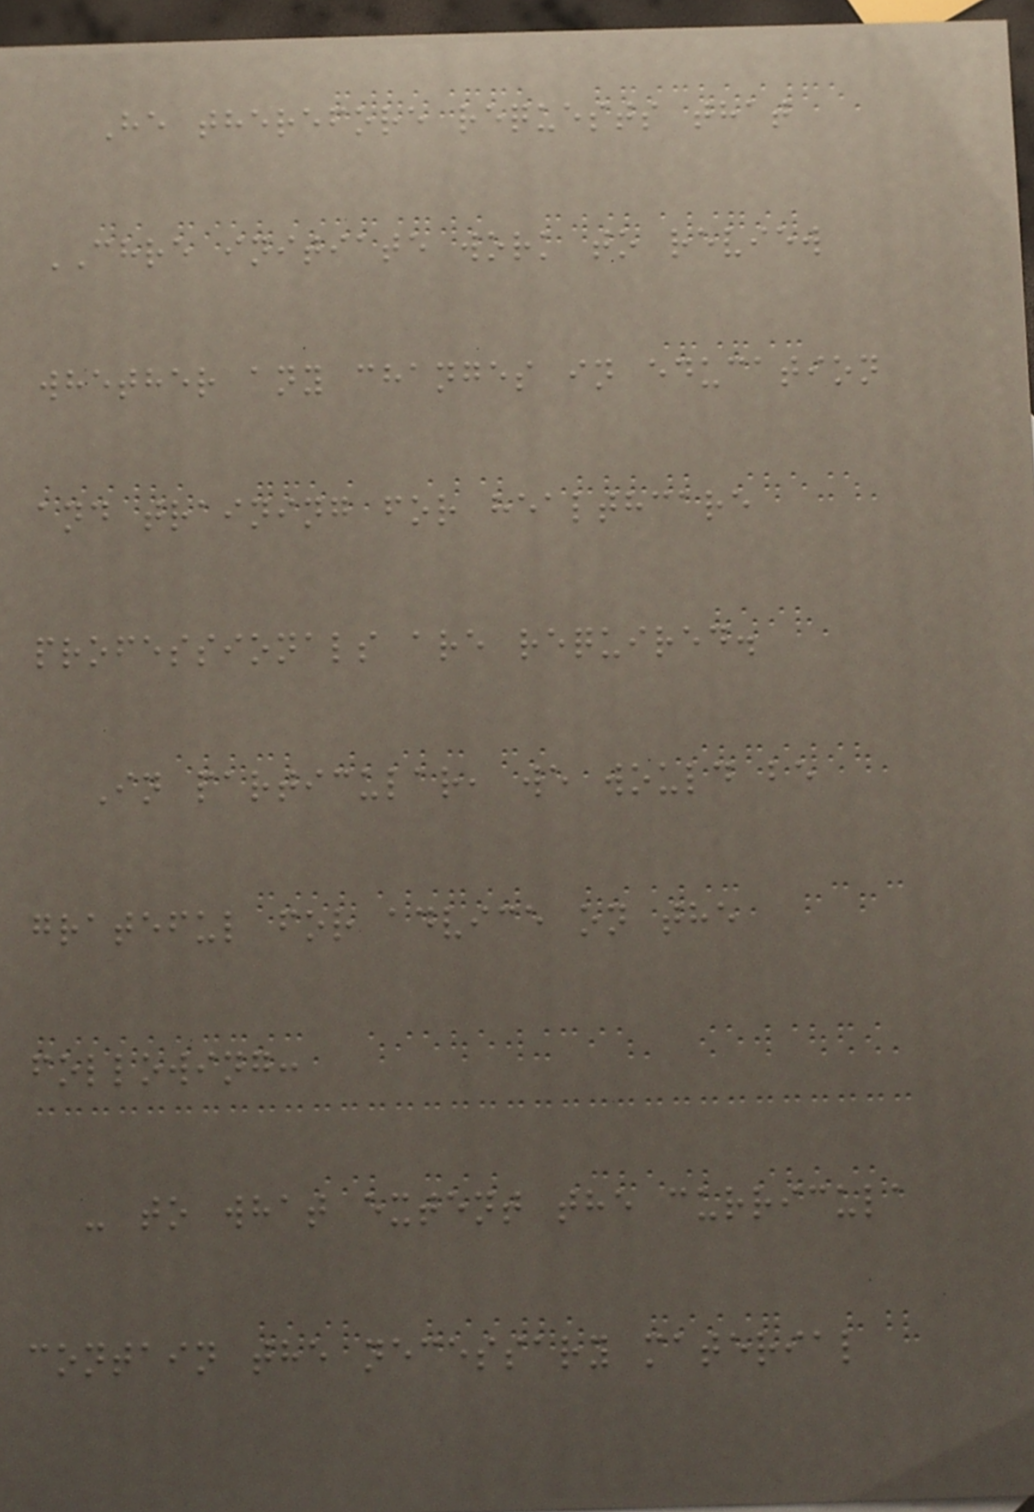He therefore requests that
CHRE initiate work to review
whether any changes in education
and training for healthcare
professionals are required.
In particular, we would be
grateful for advice on the
following:
- to what extent the curricula
contain the necessary material
